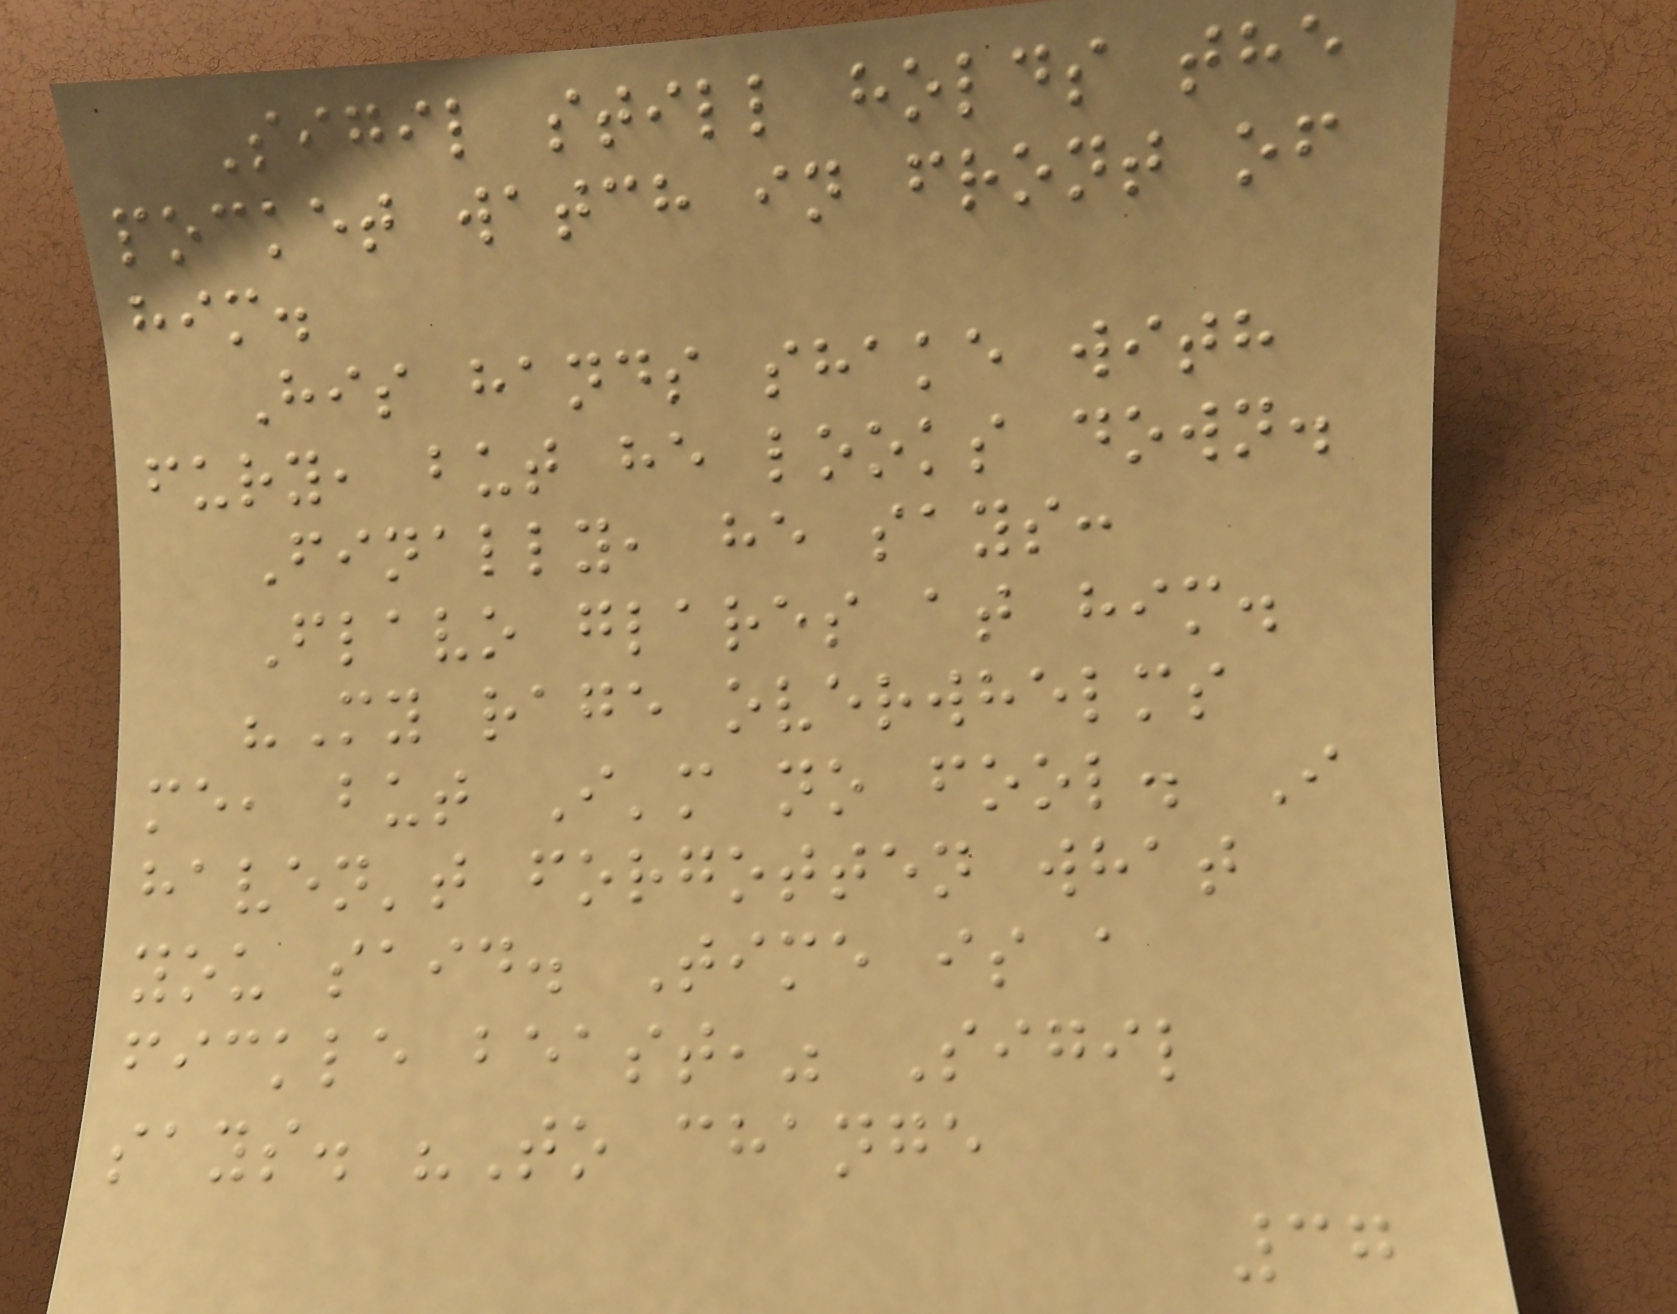Sigil still holds the
pocket watch in front of
him.
His hands shake with
fury, but he looks down.
Finally, he says:
Flavo glares at him.
"My rage overwhelms
me, but I'm no fool. I
haven't forgotten what
you said. Time is a
fickle beast," Sigil
says. "To change
37
